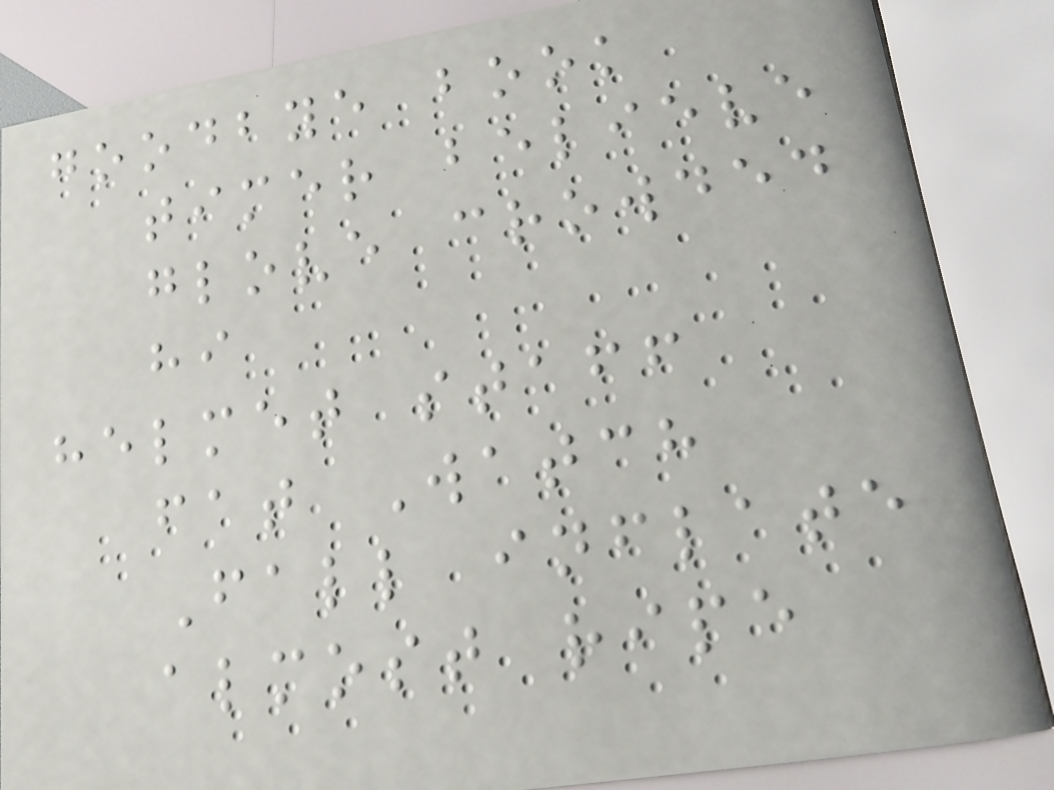goodbye book
timer believe
glove crowded
hi
helmet staff
fat Watch
Fall inflate
almost ripe
